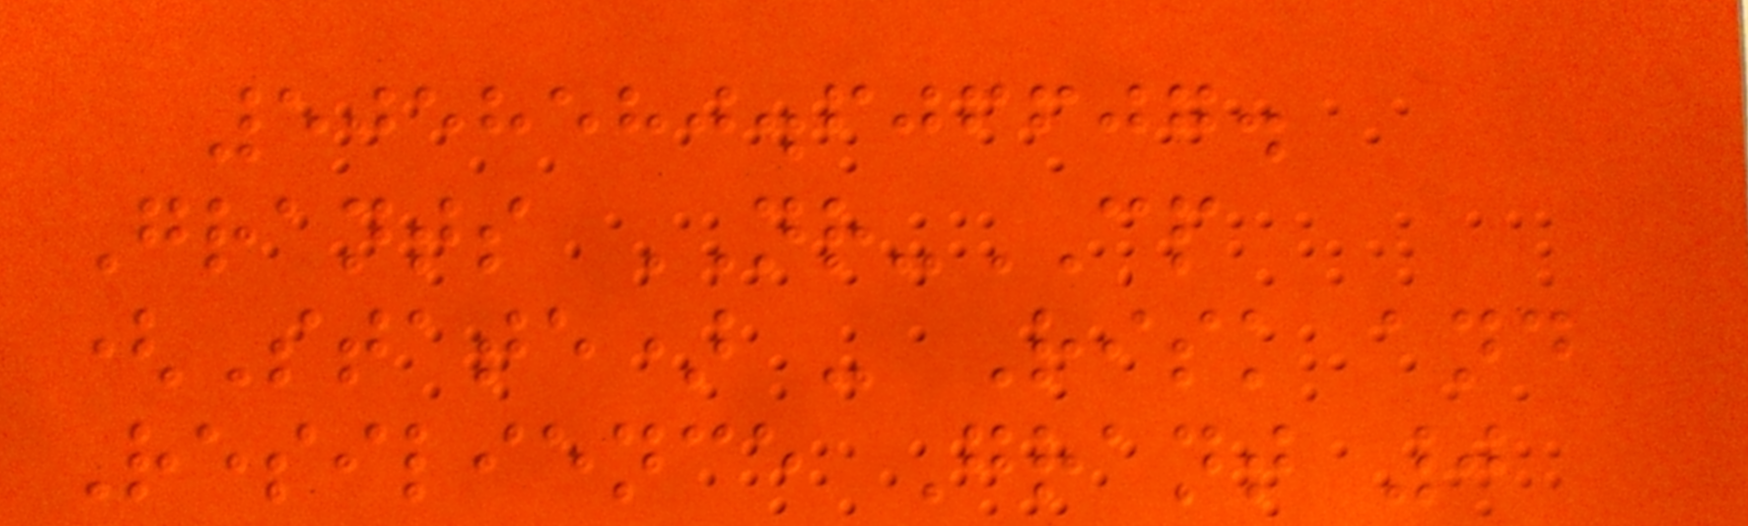5058580.606607.
Grants NR-CP
(State) - Risk and
Resilience Grant 0
